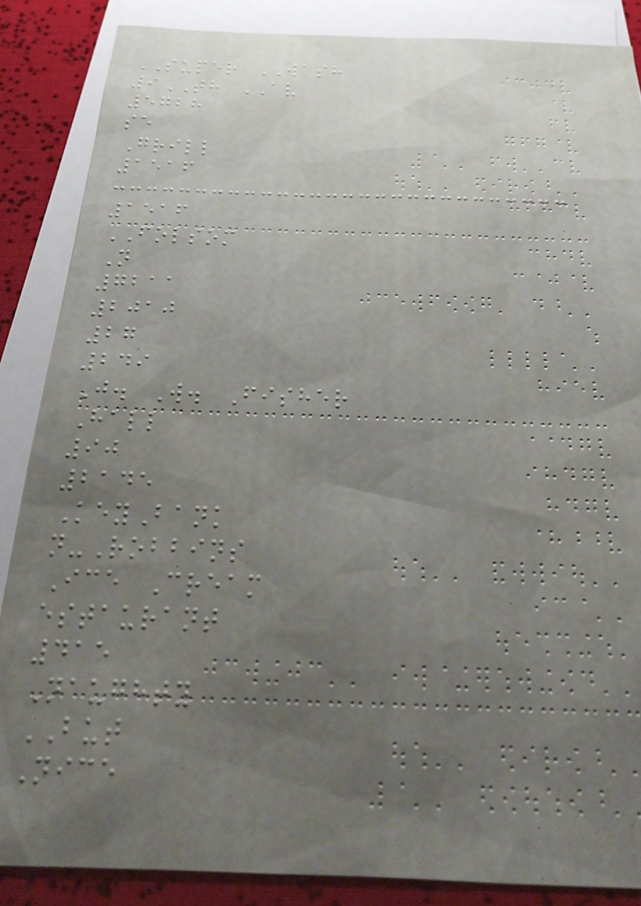SUPER WASH
9TH AV
5728
se
Grill
1516
1516
FOLSOM
N
7211
2010
27
249
J. W. Fisher
Hall
90
2145
KeyBank
n-Robbins
Ice Cream
estaurant
415
Naughty
BUT
Nice
